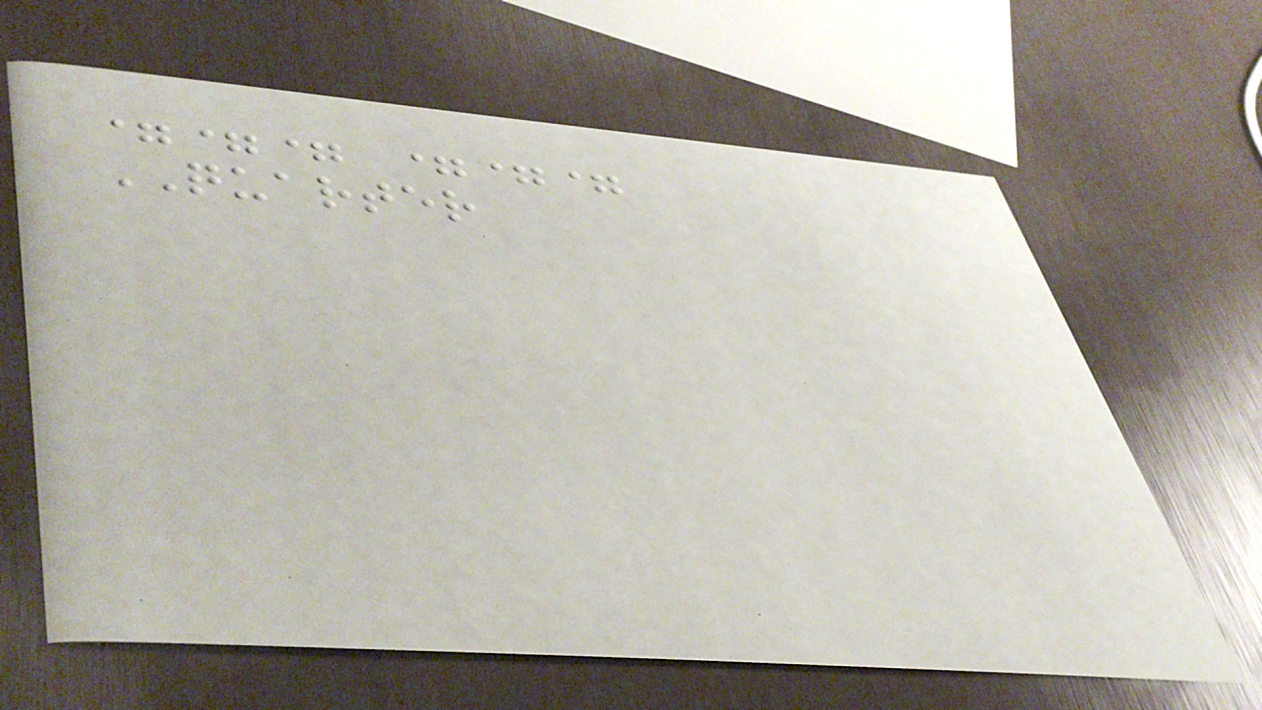=== ===
QUARTER
